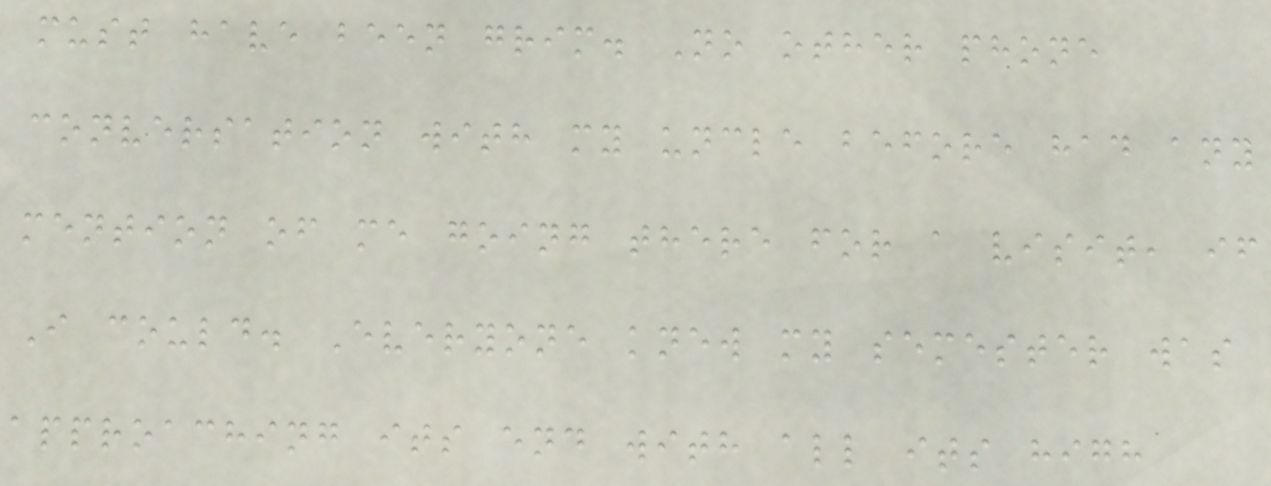must have been grim. No other phone
conversation with my uncle before had any
mention of me going there for a visit, if
I could. Everyone knew my semester was
approaching its end with all its high
